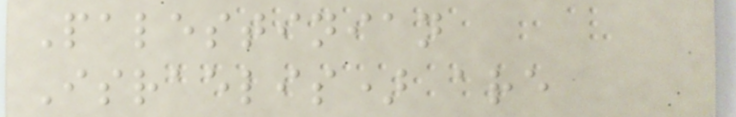Palestinian
Israelis) are
